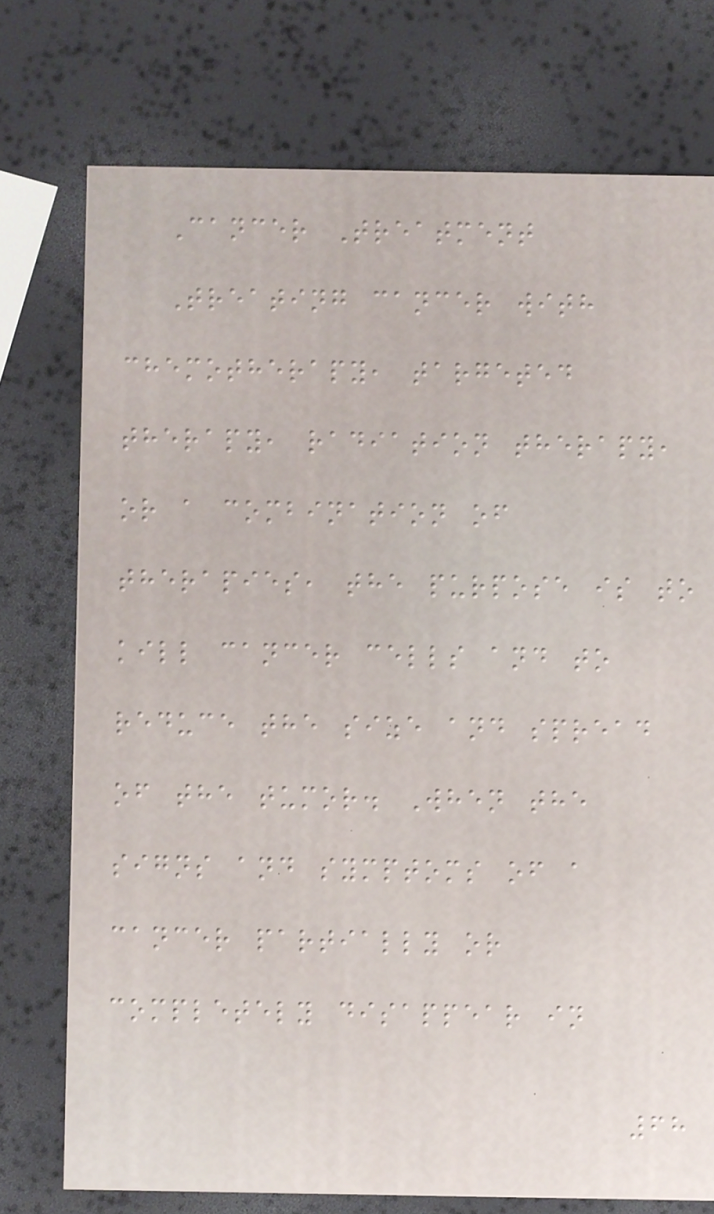Cancer Treatment
Treating cancer with
chemotherapy, targeted
therapy, radiation therapy,
or a combination of
therapies, the purpose is to
kill cancer cells and to
reduce the size and spread
of the tumor. When the
signs and symptoms of a
cancer partially or
completely disappear in
68
